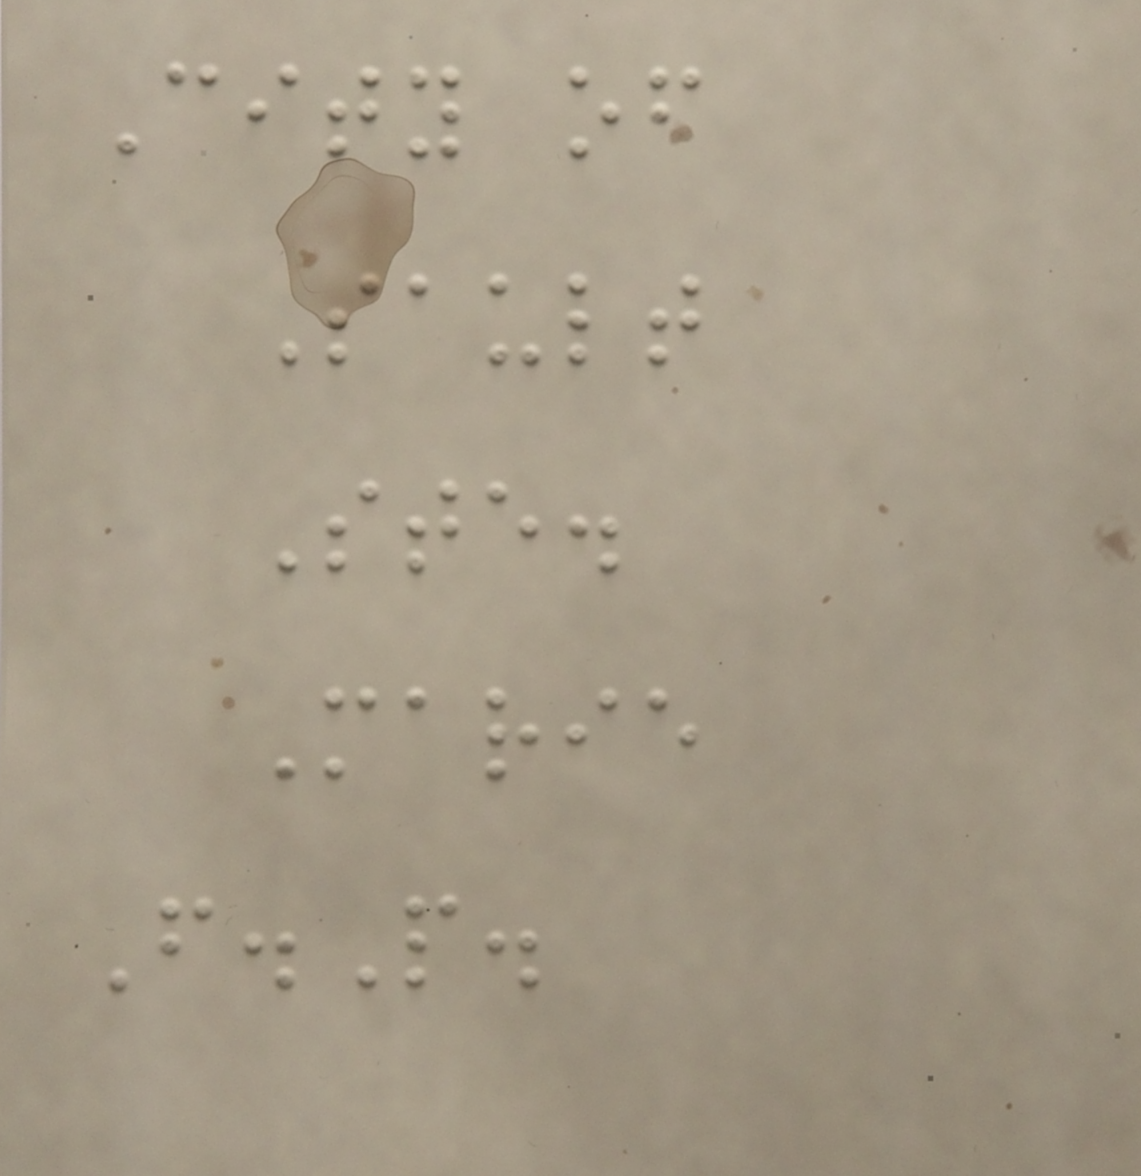City of
Sault
Ste.
Marie
F.P.
